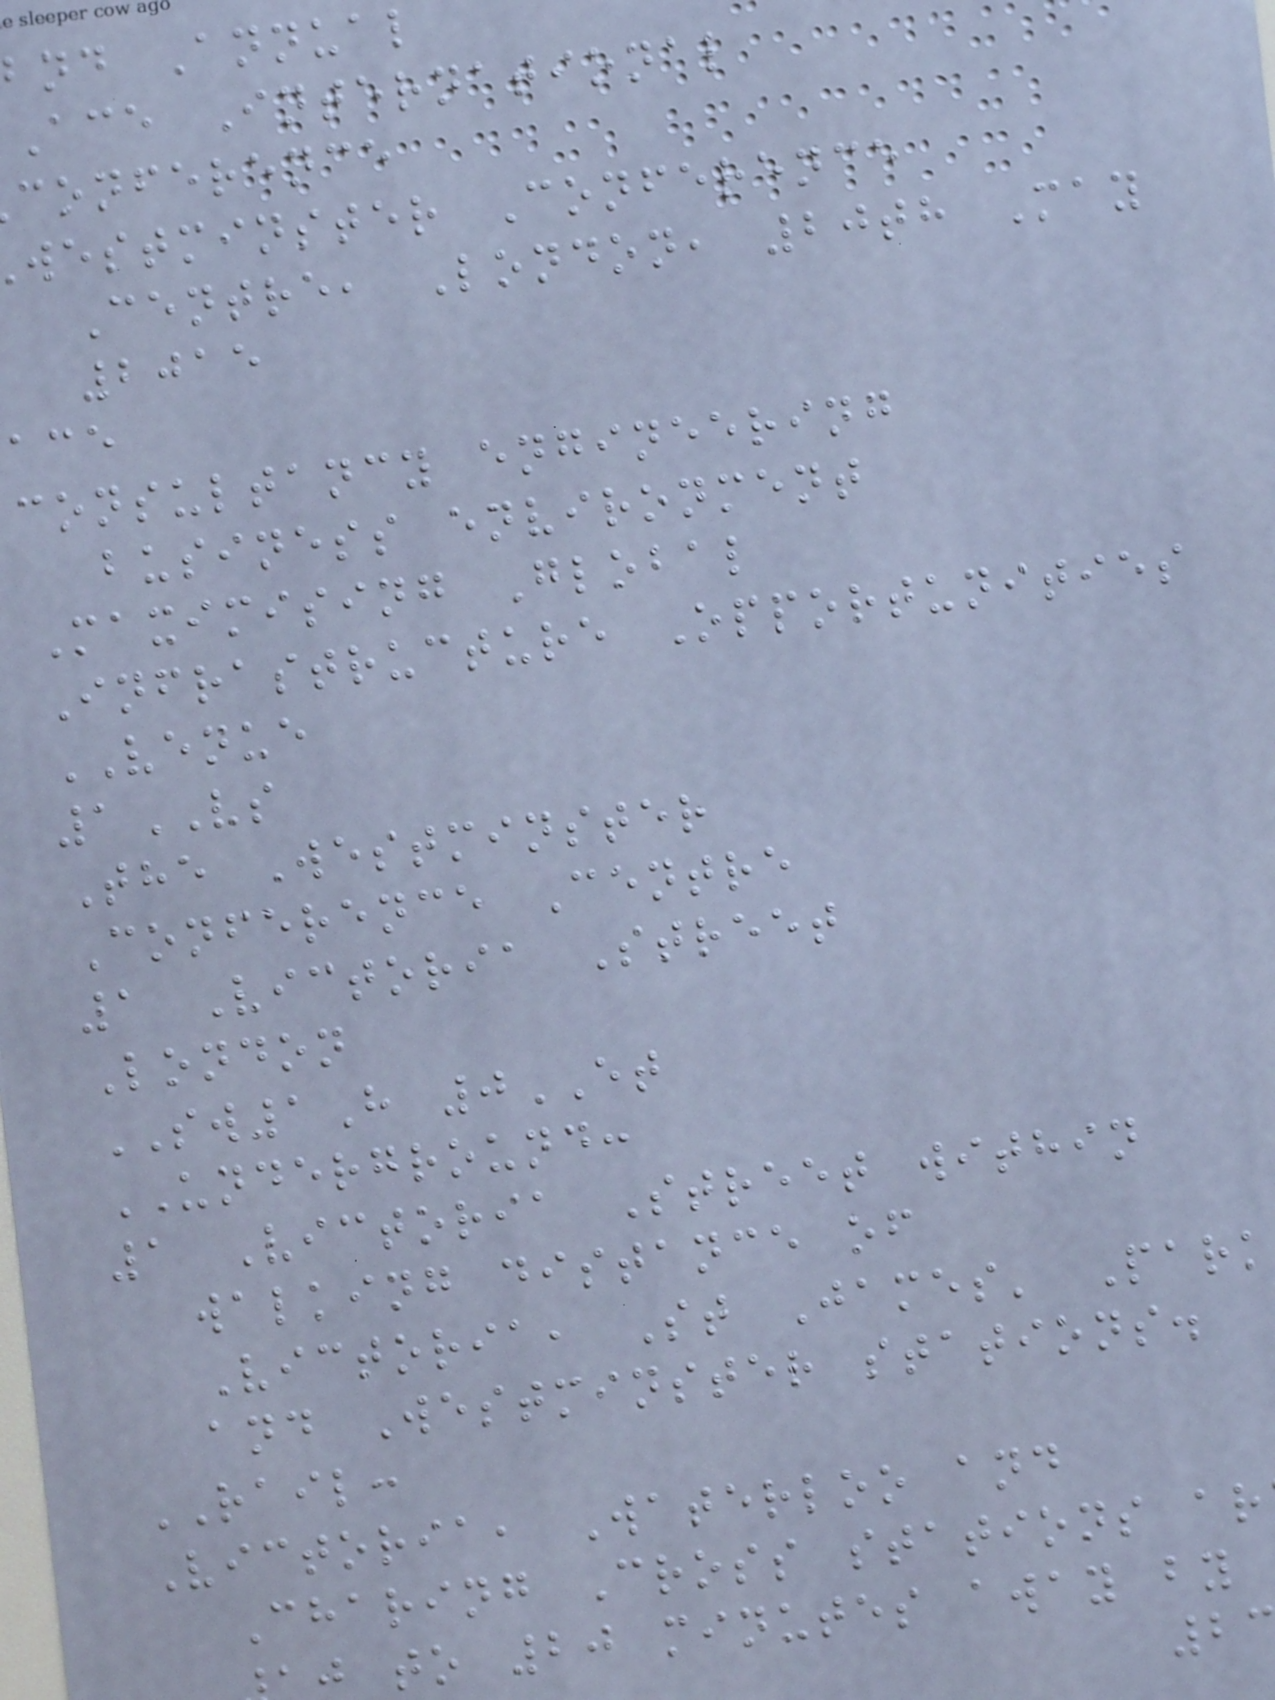bnd Annual
ace International
conference
westminster Conference
Centre, London, 20th May
2015
ace
consultancy engineering
business environment
Maximising Global
Infrastructure Opportunities
VENUE
1VS
The Westminster
Conference Centre
1 Victoria Street
London
SW1H 0ET
UNDERGROUND:
1 Victoria Street within
walking distance of
Victoria, St James' Park
and Westminster stations.
RAIL:
Victoria, Waterloo and
Charing Cross stations ar
to 20 minutes away by
